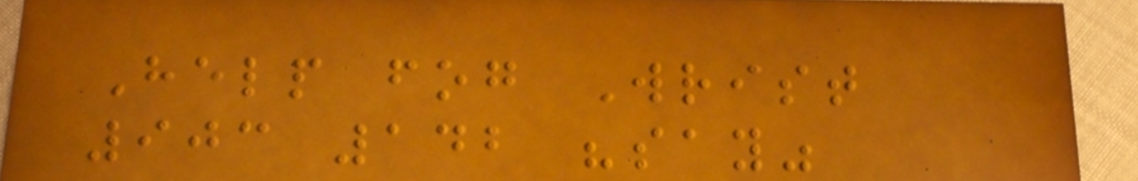Help fog Wrist
903 142 "say"
